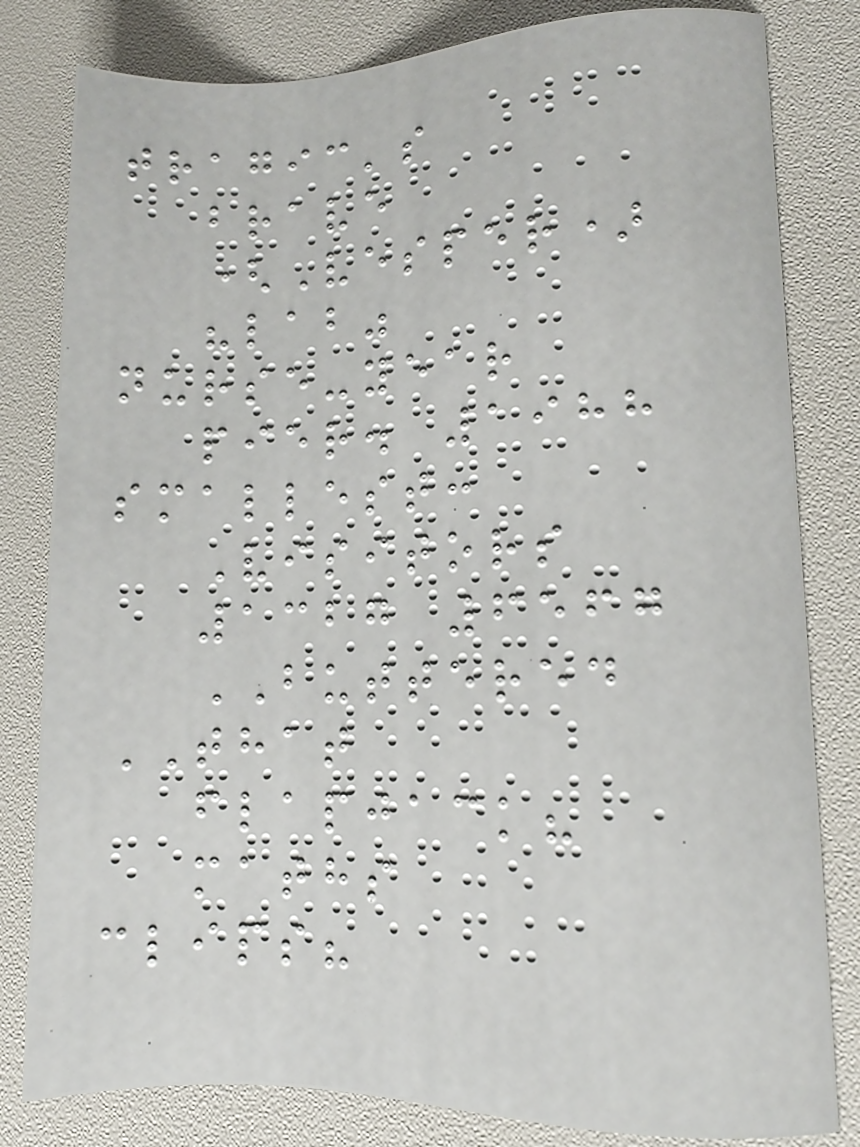tragic's
brave
(Vesper)
"lab"
nurse-year
pier. 1988
smallest:
Visitors
1327 6567
BUTTERED
THAT
flapjack?
maths
clips?
